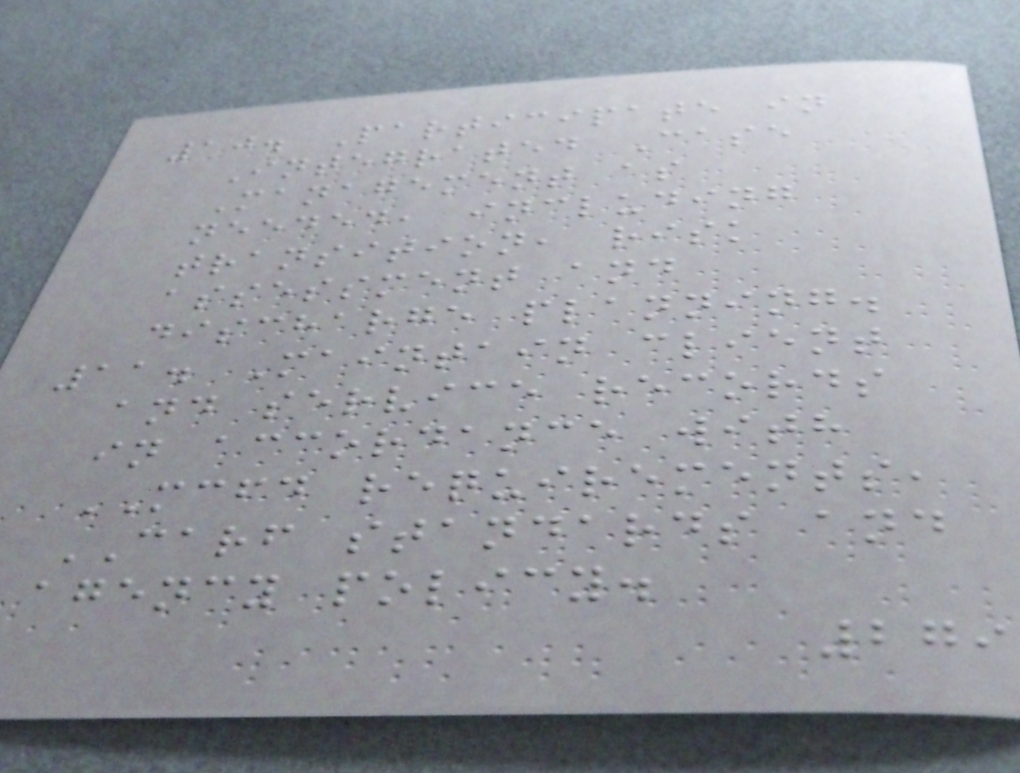10. Participate in
Integrated Case
Management as
needed, including
transition, risk
assessment and
discharge planning.
11. Maintain client
and service records
in accordance with
MCFD requirements,
CARF standards and
agency policy.
279
